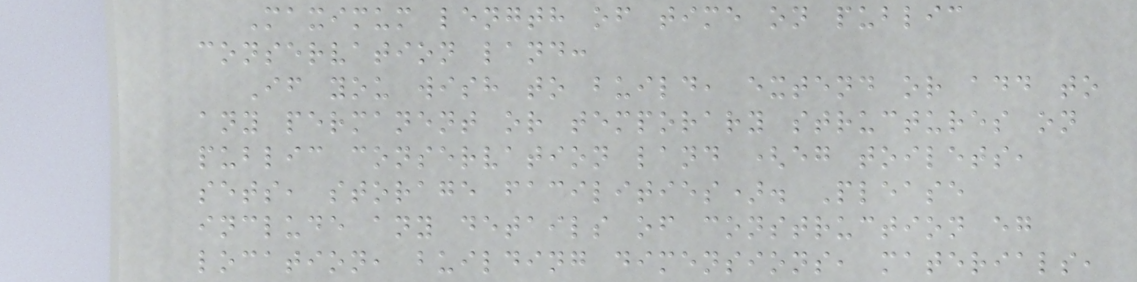Maximum length of time on public
conservation land:
If you wish to build, extend or add to
any permanent or temporary structures on
public conservation land (eg toilets,
sets, storage facilities). Please
include any details of construction eg
location, building dimensions, materials,
